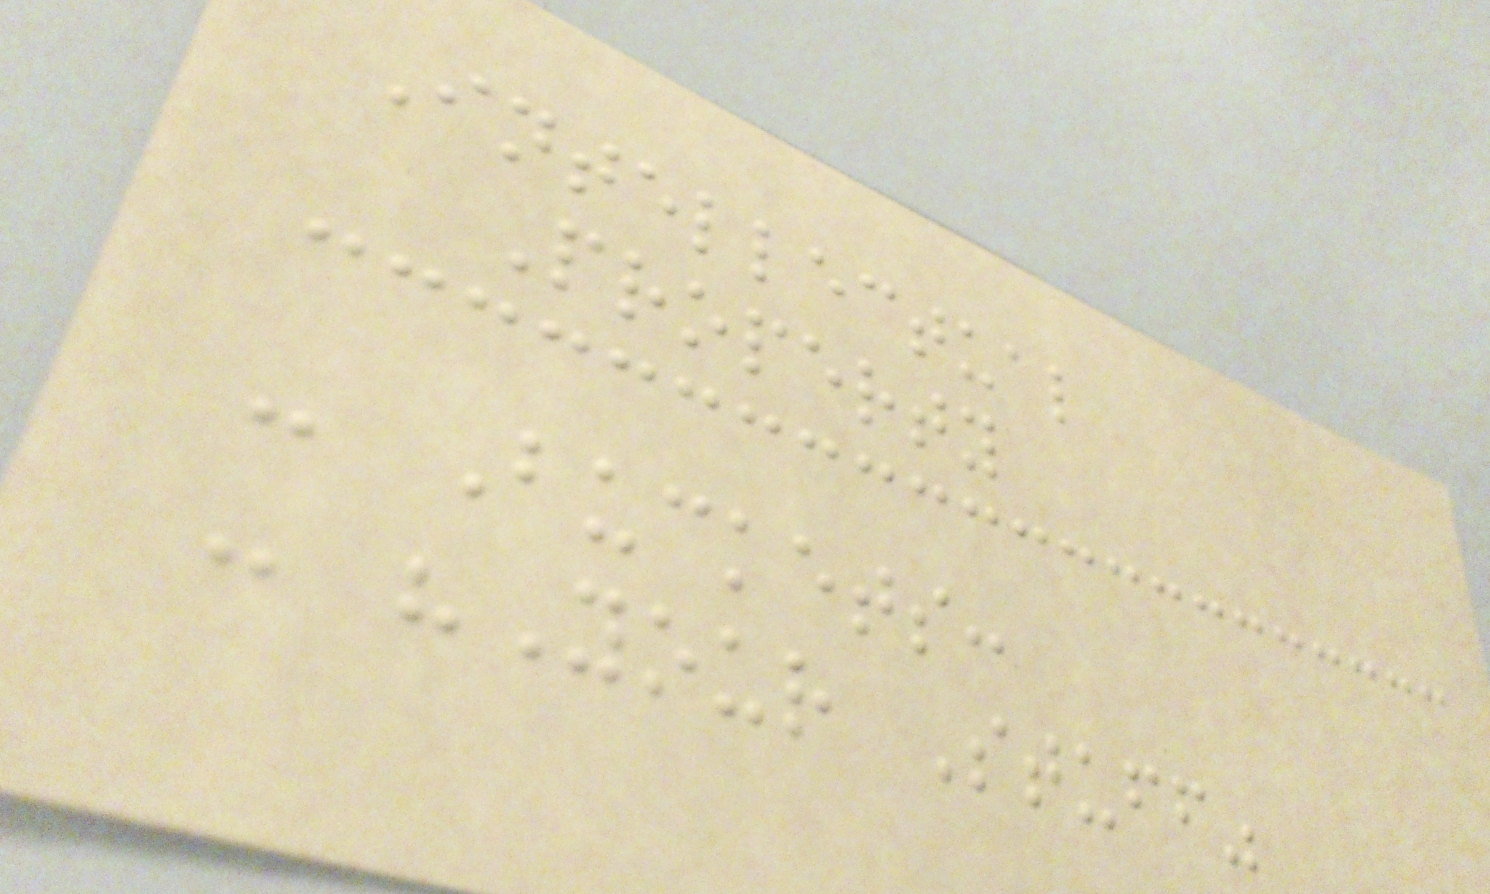Intellectual
Property
- Buckets:
- "Your Stuff"
